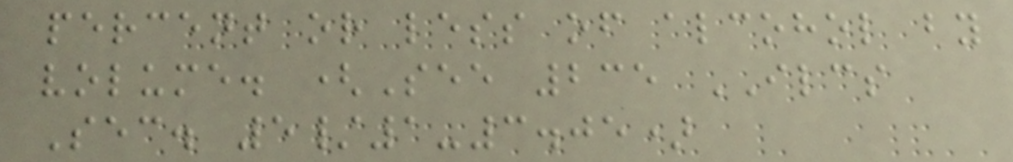percent or less of alcohol by
volume. (See 235 ILCS
Sec. 5/1-3.05)
